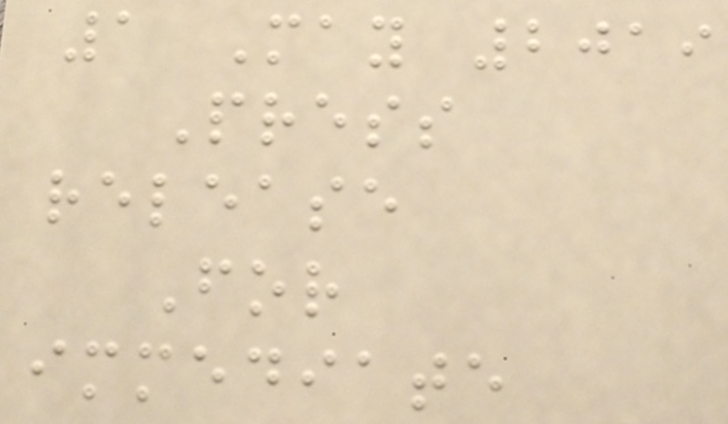1 May 2019
Press
release
For
immediate
